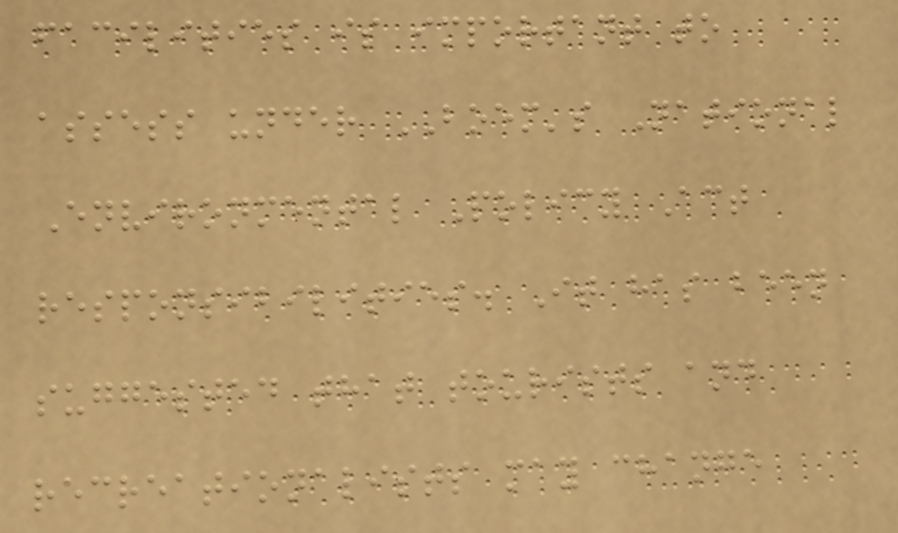facilities is important to
assess under BOEM's National
Environmental Policy Act
responsibilities. It has been
suggested that tourists and
recreationalists may change
